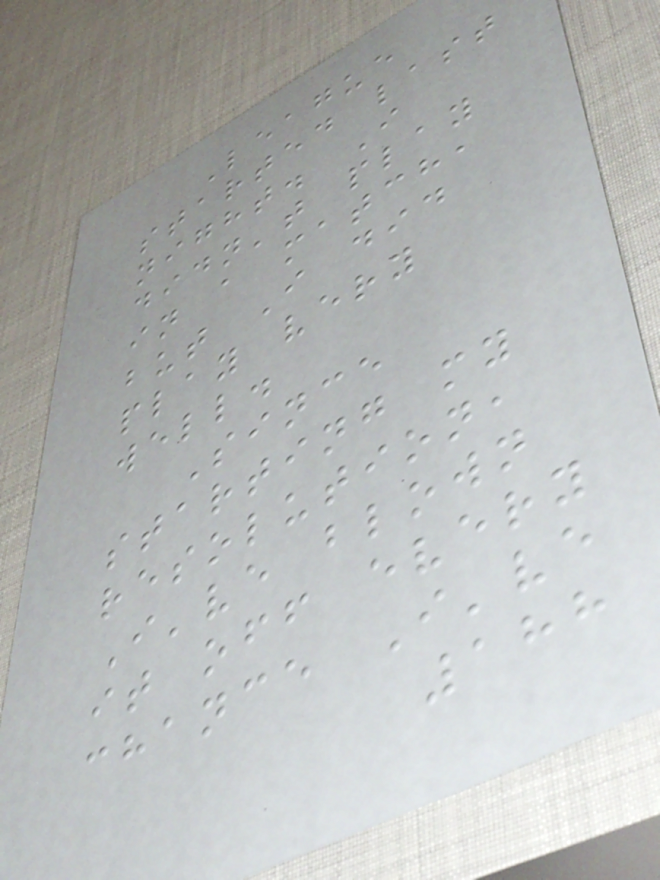League
started last
night. I
didn't play
in a match,
but I did
play very
well.
Since
starting my
resolution,
I've blown
it off every
chance I've
188
